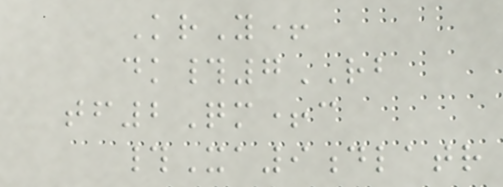KrY+
dk#7RB
tf2Qm+c
#Xa9dlatr
